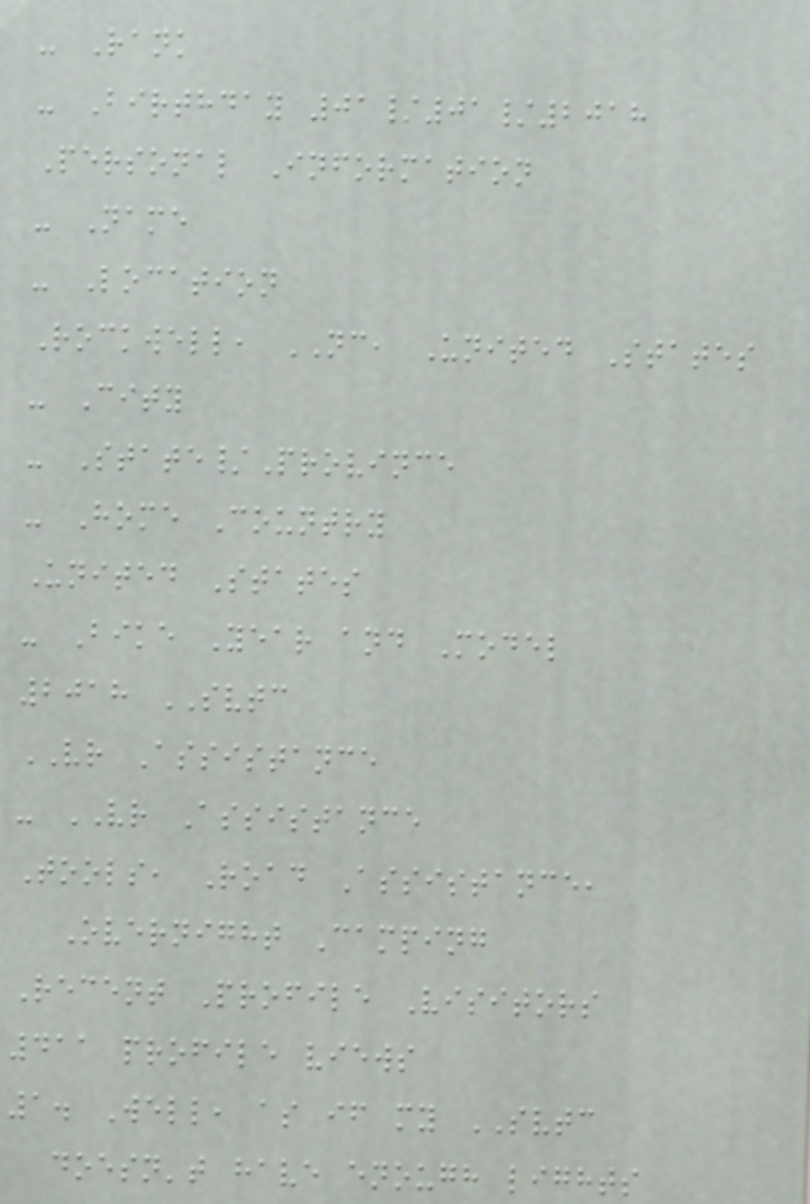- Rank
- Birthday 01/01/2018
Personal Information
- Name
- Location
Rockwell, NC, United States
- City
- State/Province
- Home Country
United States
- Bike Year and Model
2018 SVTC
VR Assistance
- VR Assistance
Tools, Road Assistance,
Overnight Camping
Recent Profile Visitors
411 profile views
1. Well, as if my SVTC
doesn't have enough lights
